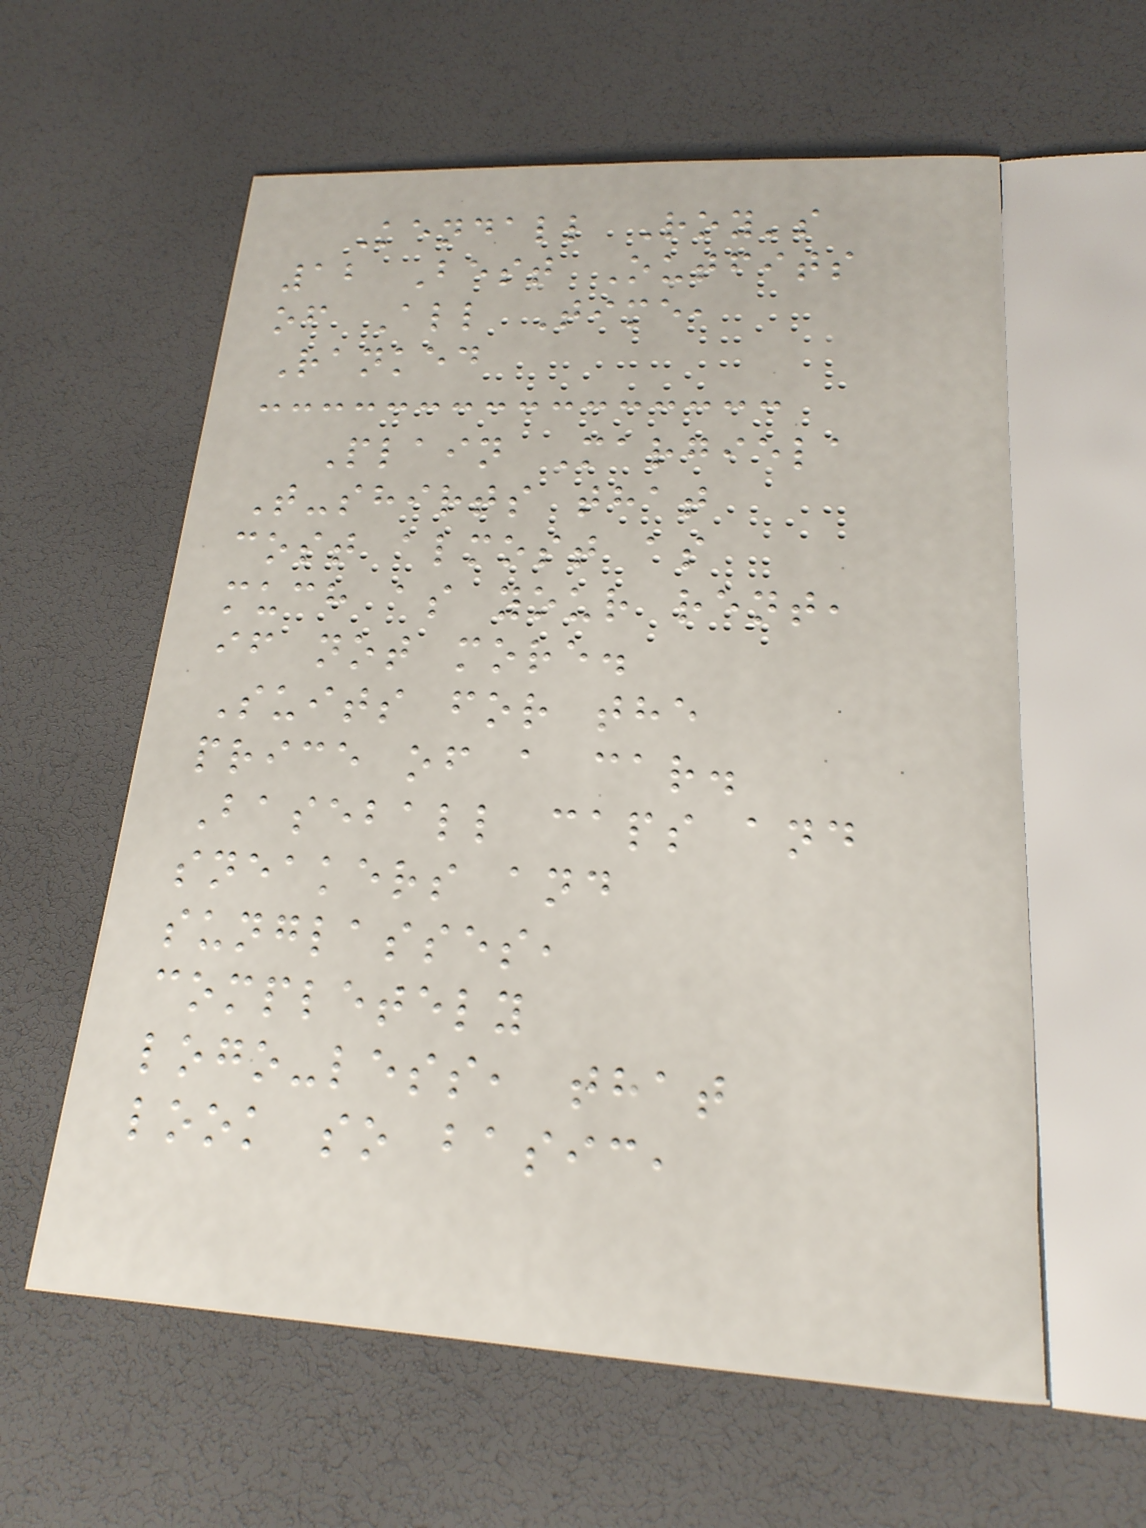Kendall Roy's
12 Best Outfits
of All Time,
Ranked
Plain Margiela
T-shirts that
cost almost as
much as your rent,
if not more.
Suits for the
price of a car.
Baseball caps and
sneakers and
sunglasses,
completely
logo-less, that
look so basic,
